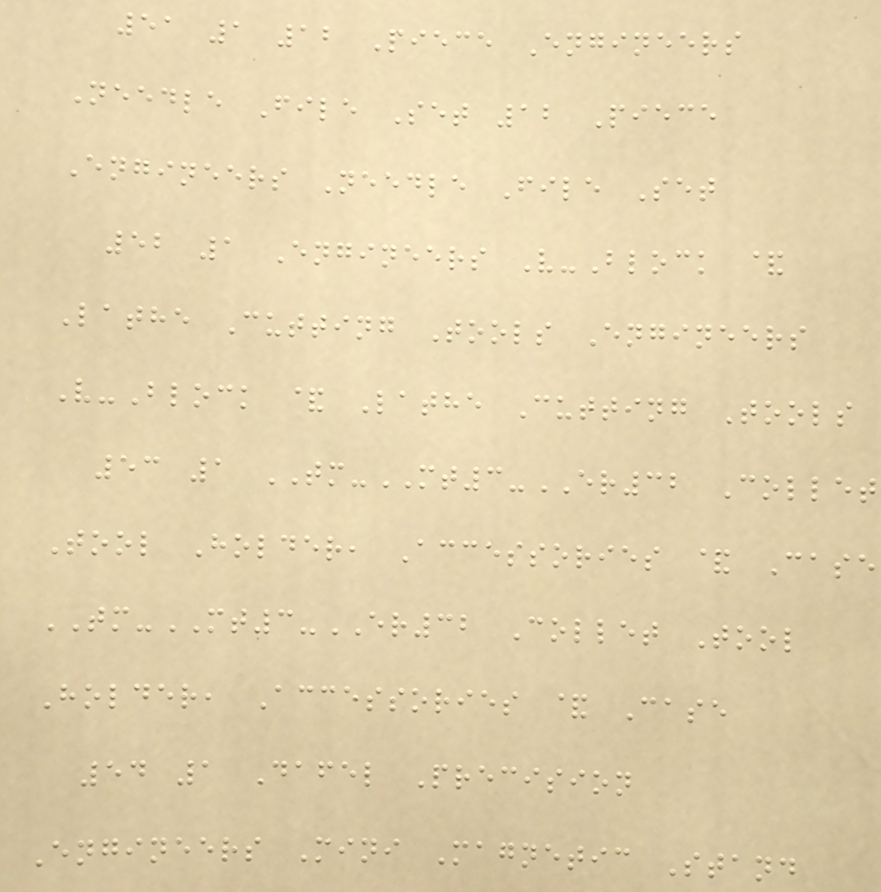51 1 12 Piece Engineers
Needle File Set 12 Piece
Engineers Needle File Set
52 1 Engineers V-Block &
Lathe Cutting Tools Engineers
V-Block & Lathe Cutting Tools
53 1 TM-MT3-ER32 Collet
Tool Holder, Accessories & Case
TM-MT3-ER32 Collet Tool
Holder, Accessories & Case
54 1 Dafel Precision
Engineers Mini Magnetic Stand
